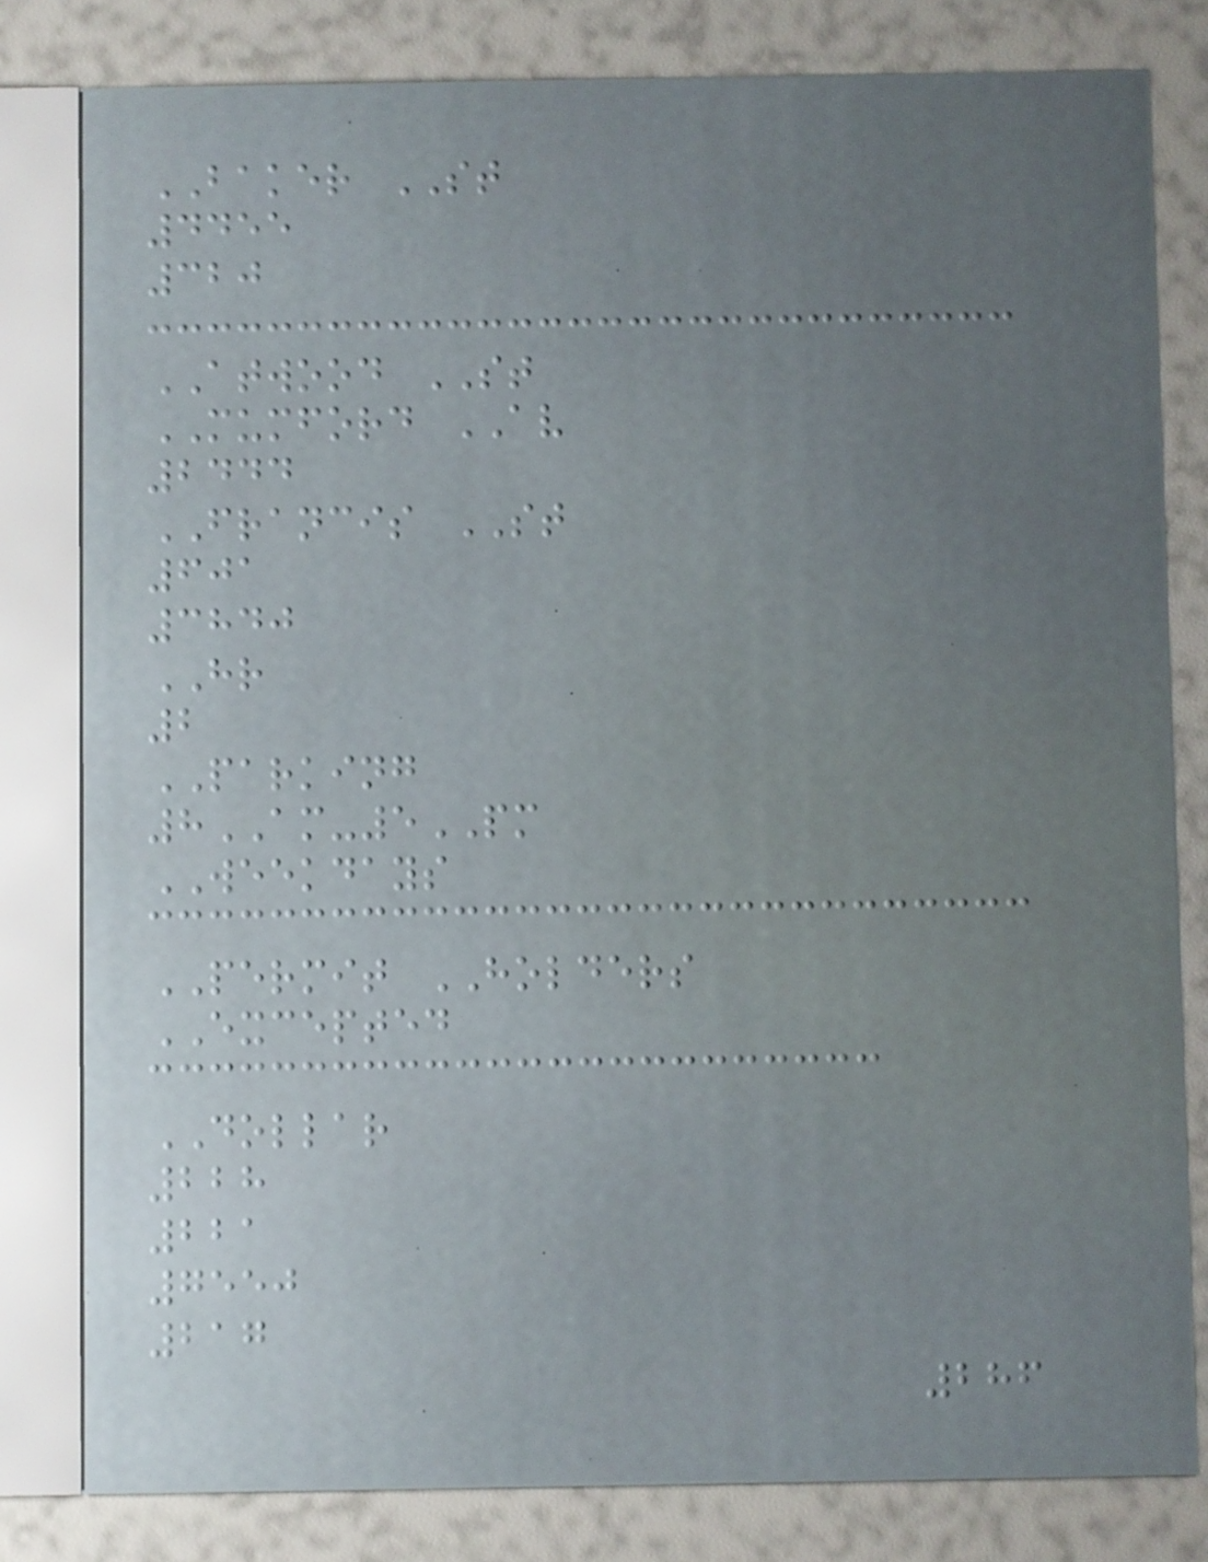BAKER ST
4455
320
ATWOOD ST
MUMFORD AV
2444
FRANCIS ST
601
3840
HR
2
PARKING
8AM-5PM
WEEKDAYS
PERMIT HOLDERS
EXCEPTED
DOLLAR
228
221
7550
217
286
